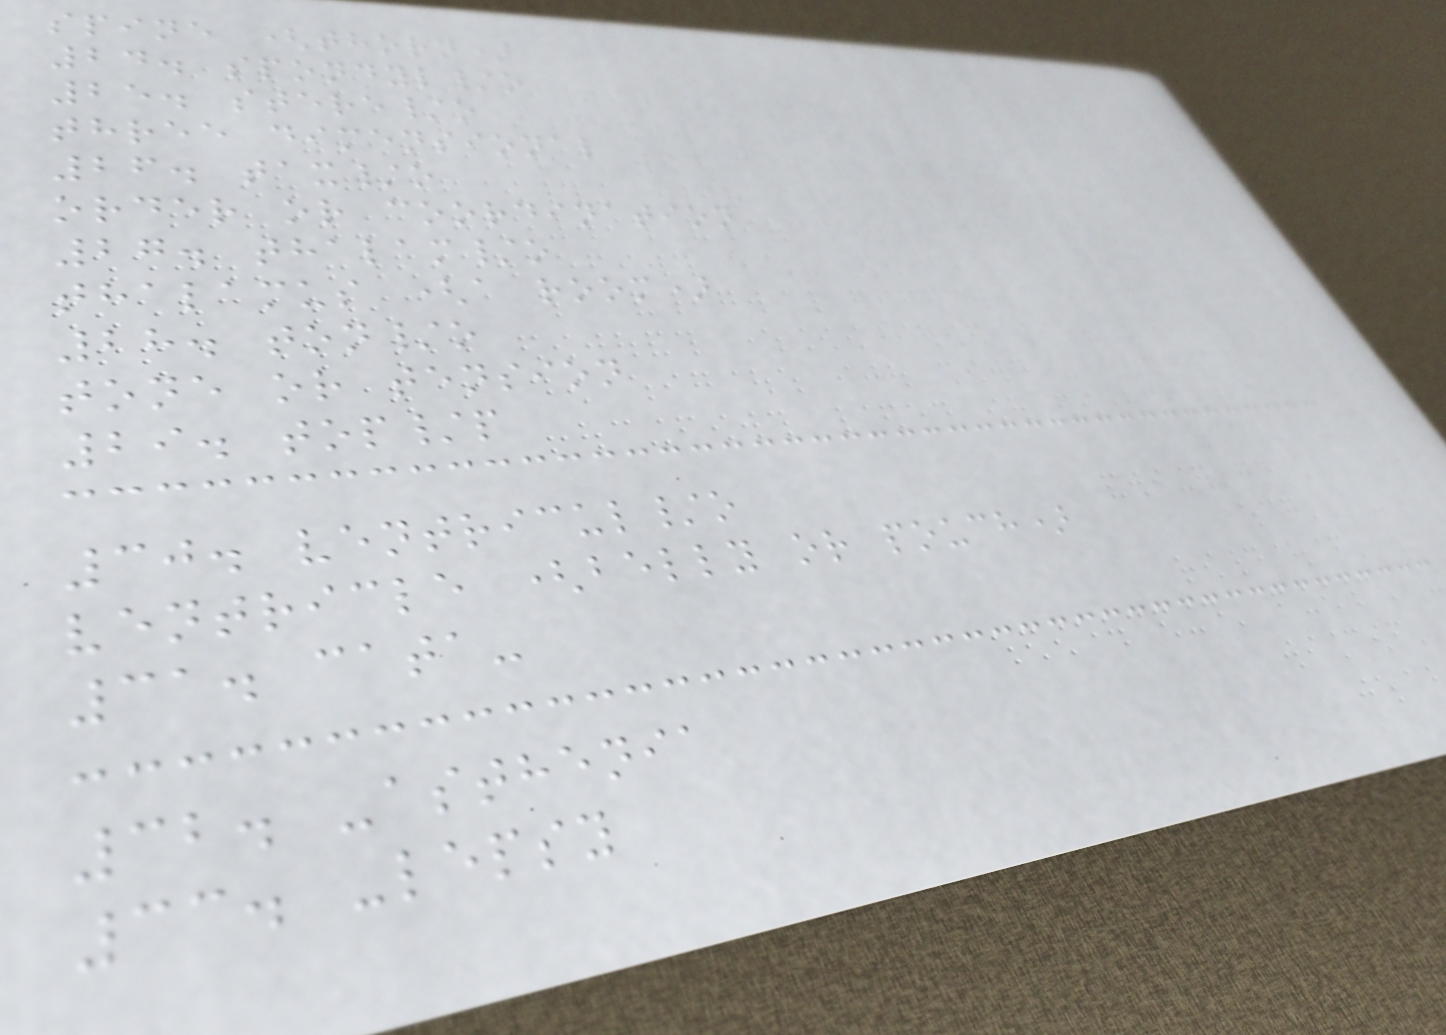spine (thorn)
24. spondyl/o
25. stere/o
three dimensional
26. tax/o
order or coordination
27. thalam/o
thalamus (a room)
28. ton/o
tone or tension
29. top/p
30. ventricul/o
ventricle (belly or pouch)
31. cata-
32. -asthenia
33. -lepsy
